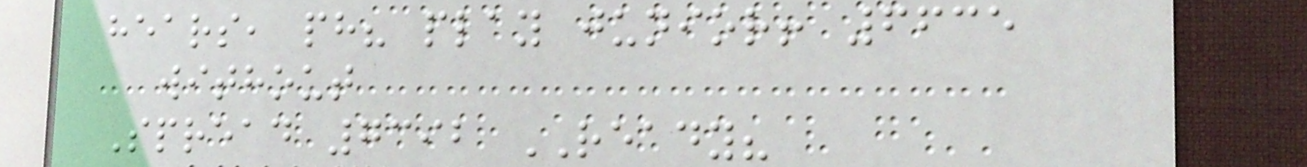hears, ph? play junior! 6635
without
Spread 7392 READY?
